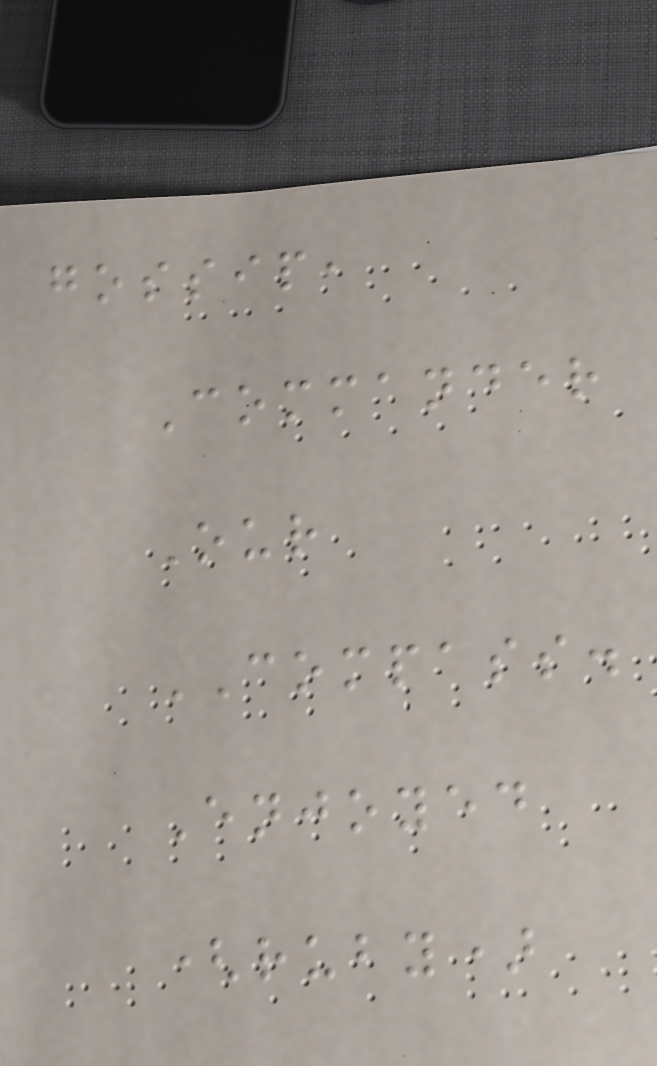gossip,
Commander
Our
COMPASS.
Enjoyed
(ruby)
